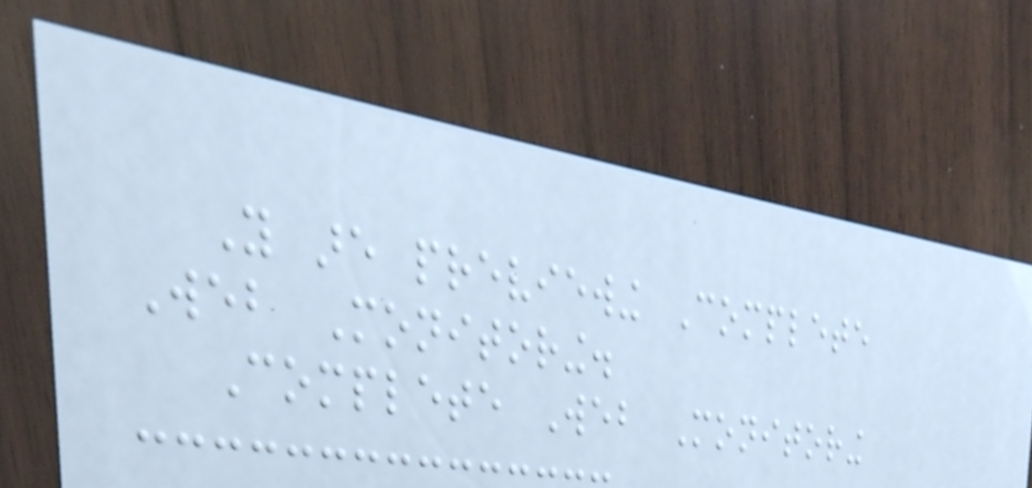You are previewing Complete
Web Monitoring.
Complete Web Monitoring
